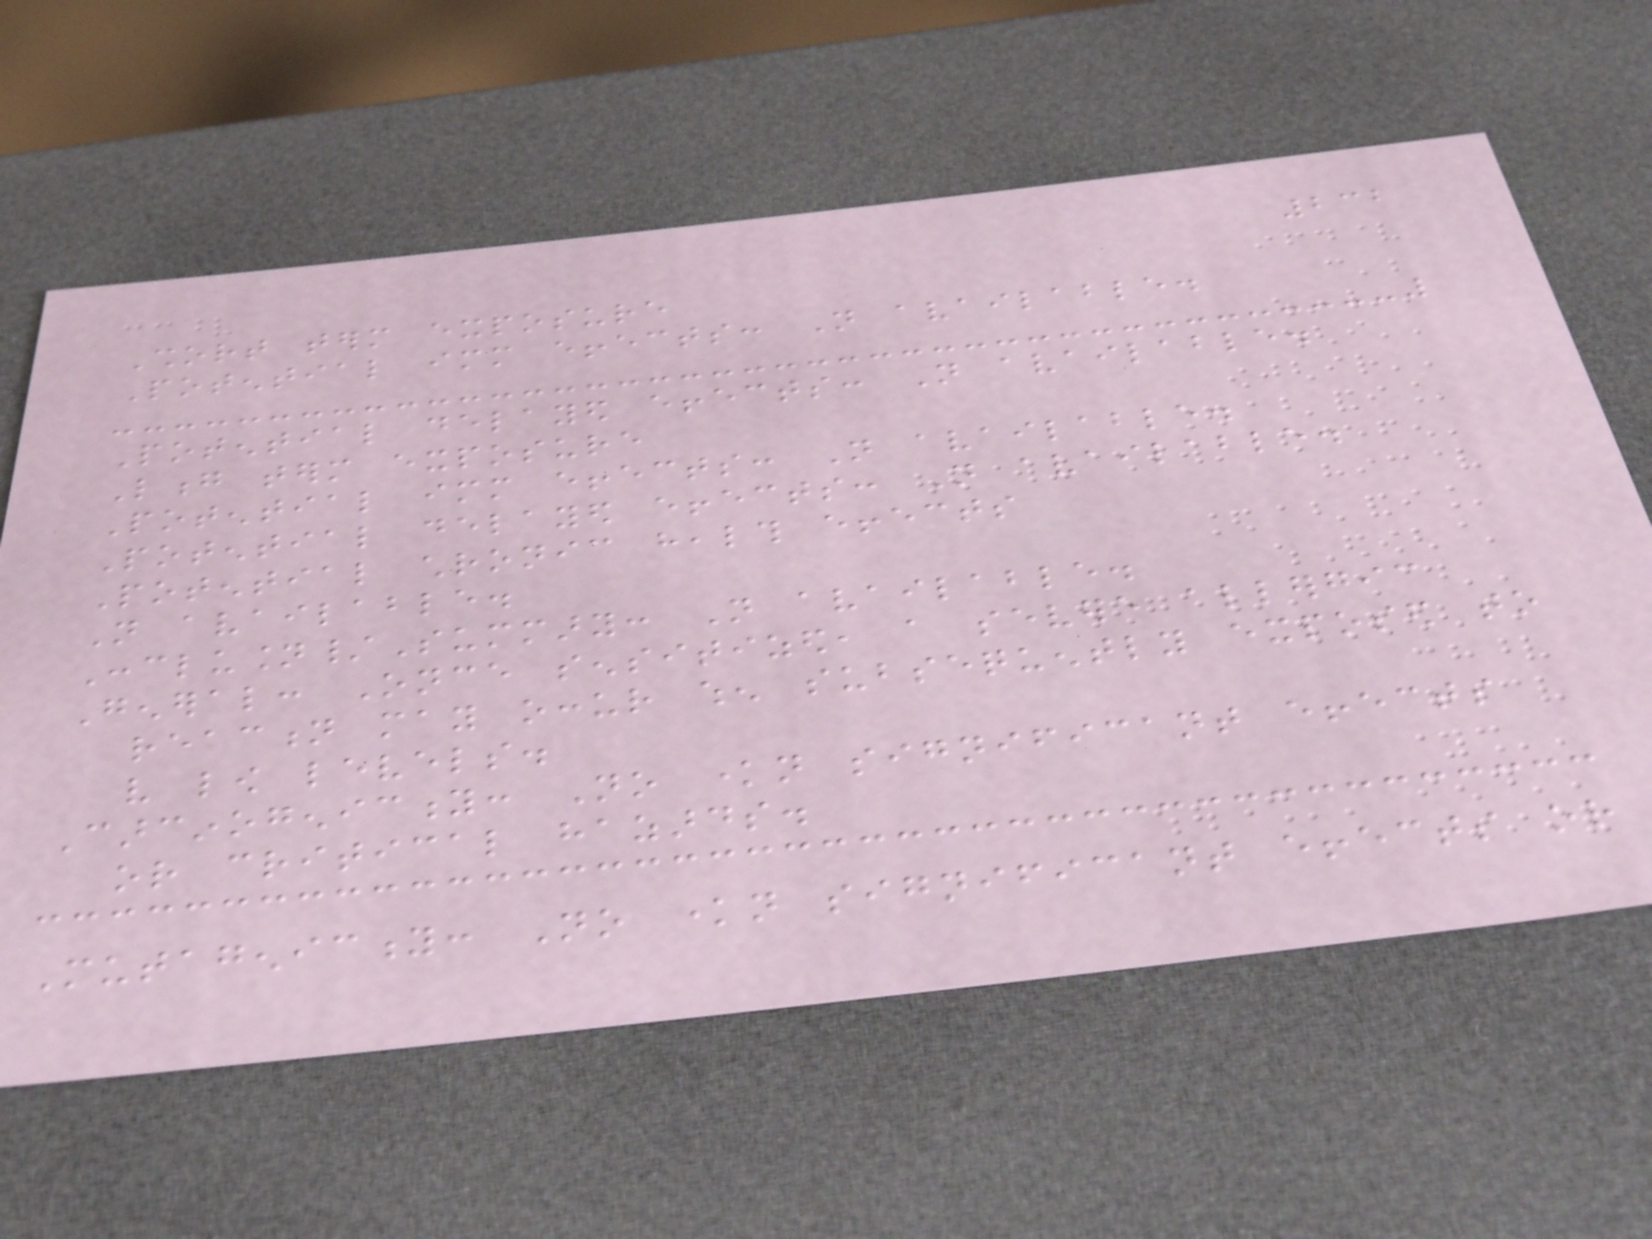232
Short term exposure
Potential immediate effects: Not available.
Potential delayed effects: Not available.
Long term exposure
Potential immediate effects: Not available.
Potential delayed effects: Not available.
Potential chronic health effects
Not available.
Conclusion/Summary: Not available.
General: Once sensitized, a severe allergic
reaction may occur when subsequently exposed to
very low levels.
Carcinogenicity: No known significant effects
or critical hazards.
Mutagenicity: No known significant effects or
